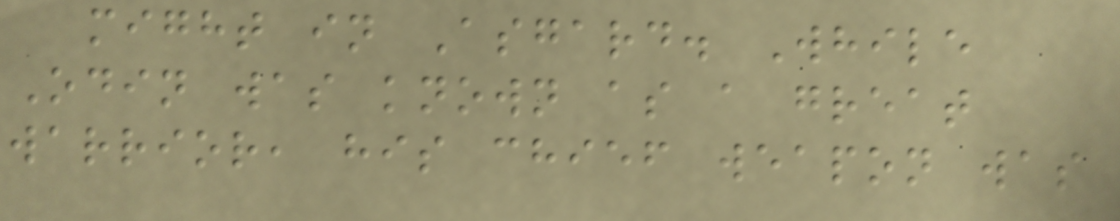might in Asgard. While
Odin was known as a great
warrior, his chief weapon was
